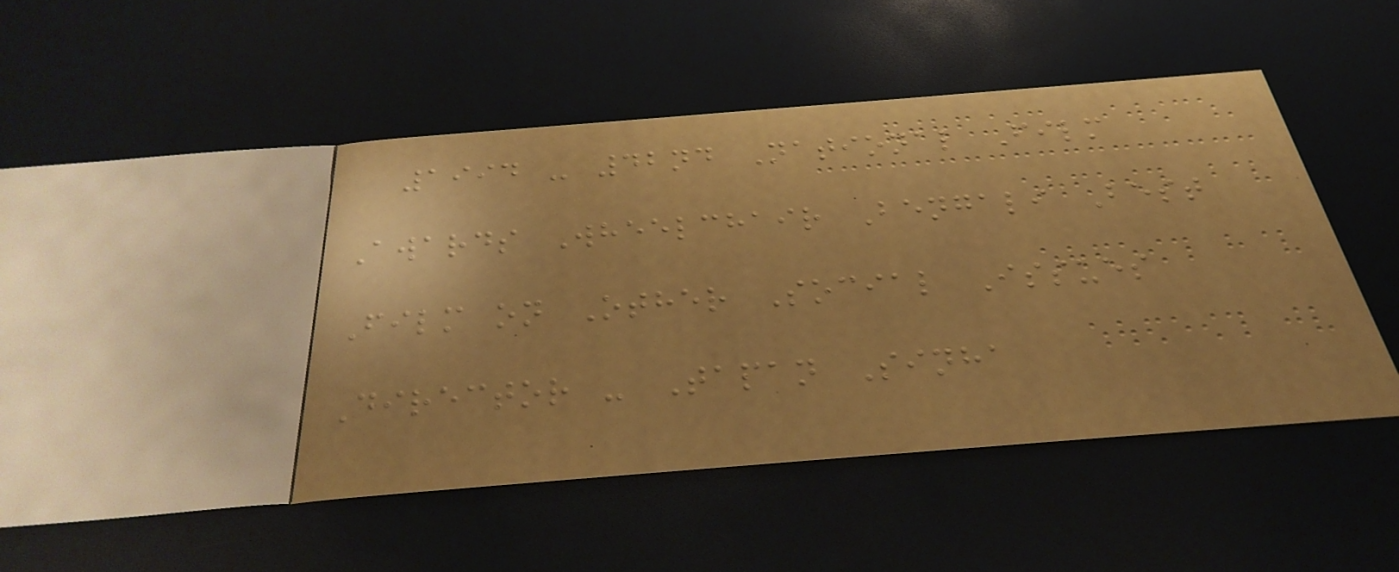1994 - 42nd National Film
Awards Wheelchair Bengali Best
Film on Other Social Issues
Director - Tapan Sinha
